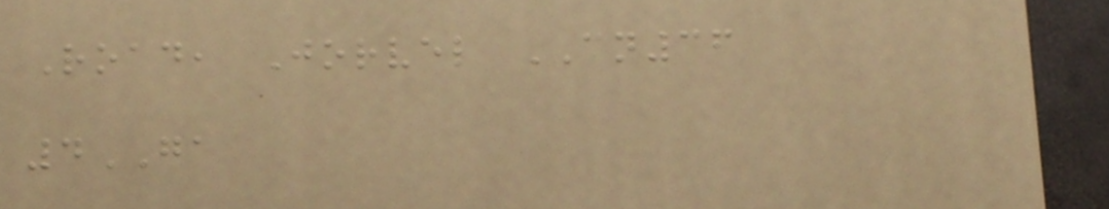Road, Jorvel CN36
4GA
